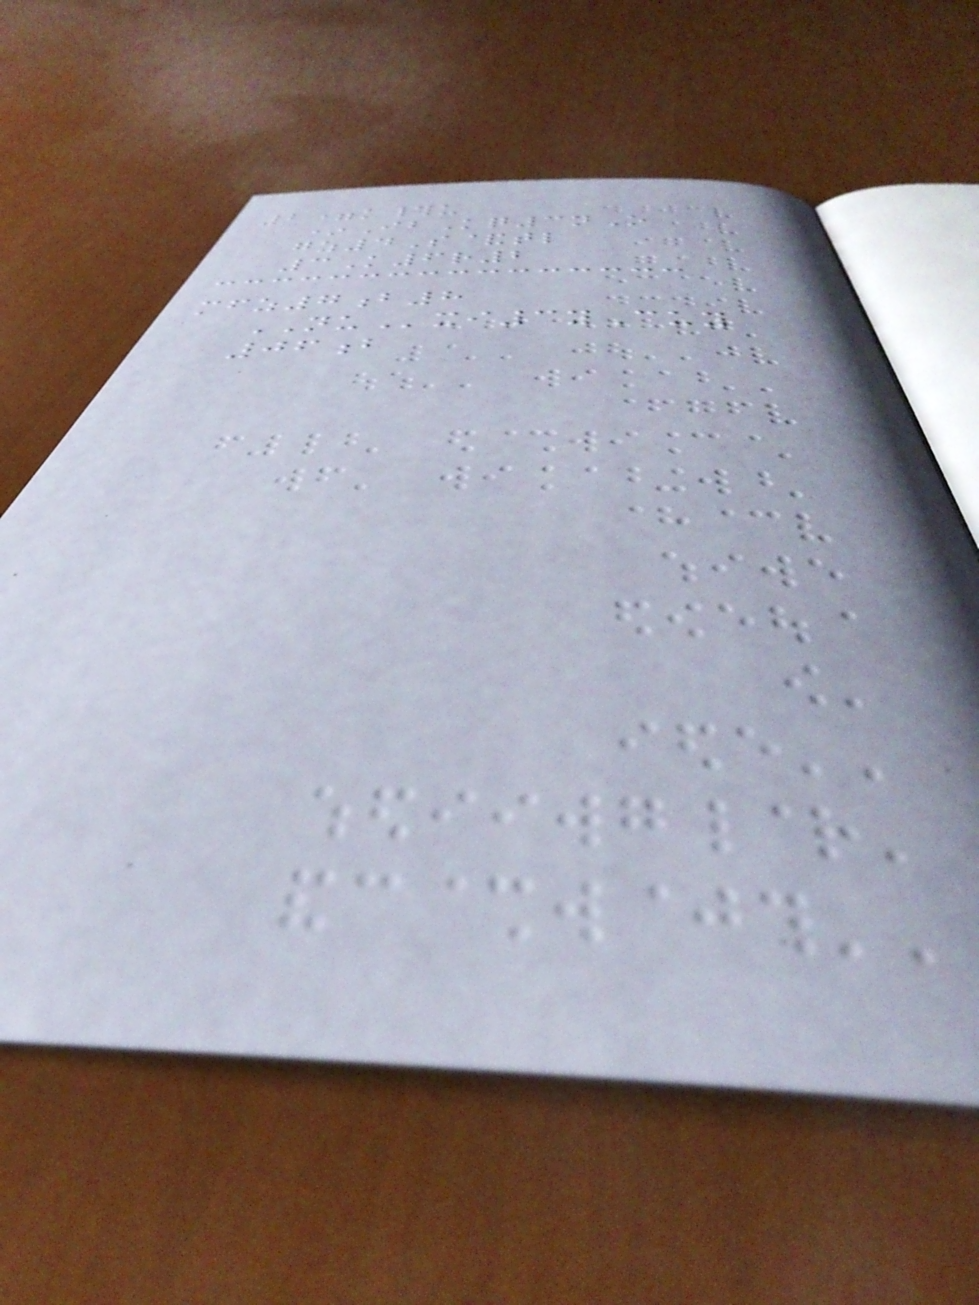2=k#u
*JbKq3nO
gz4S&tl
3K6r2
mfz7b8
NUxi3yCuy
06b
